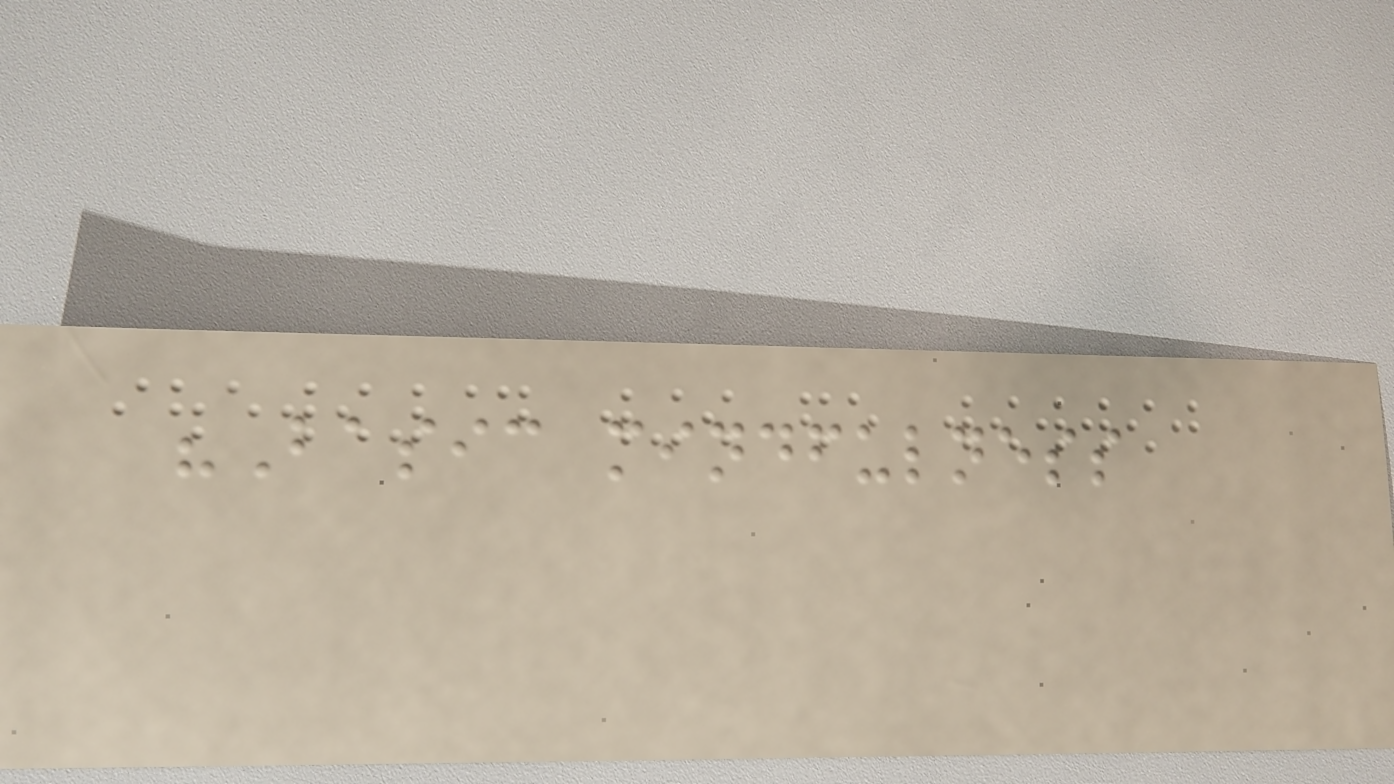"Basic mindfulness
